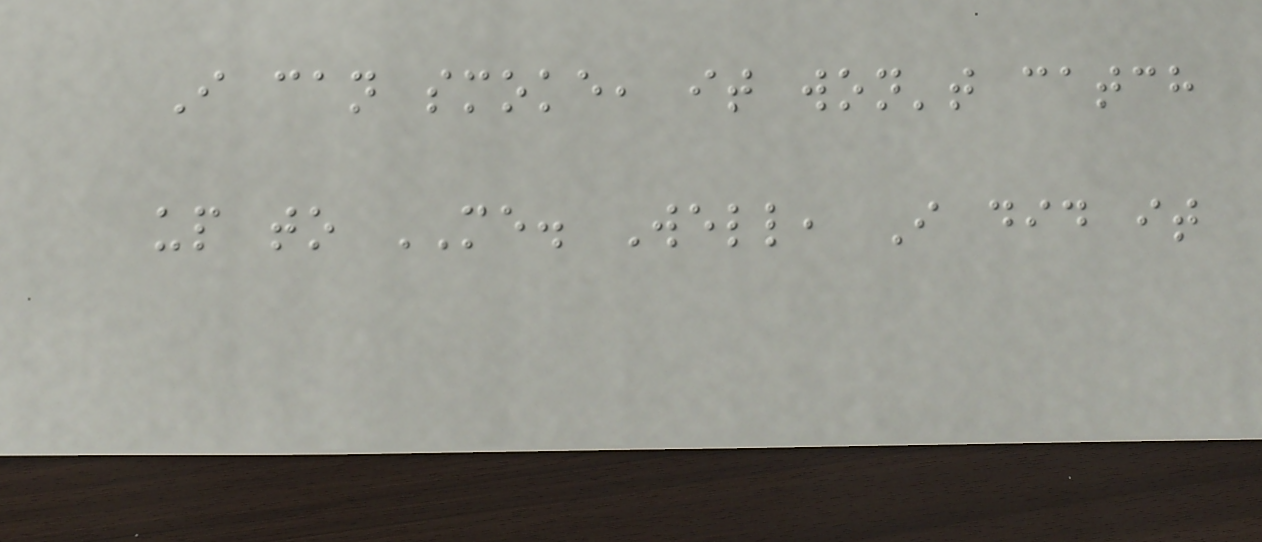I can smoke, it won't catch
up to ME. Well, I did it
